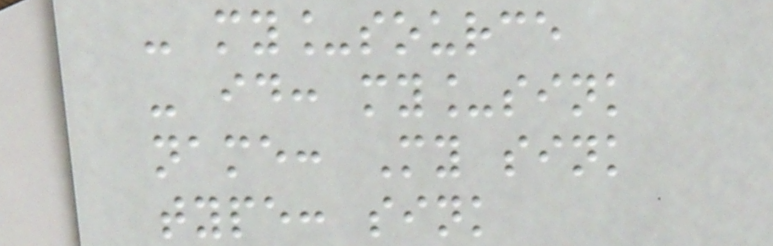- my_source
- id: my_sink
name: My sink
type: sink
